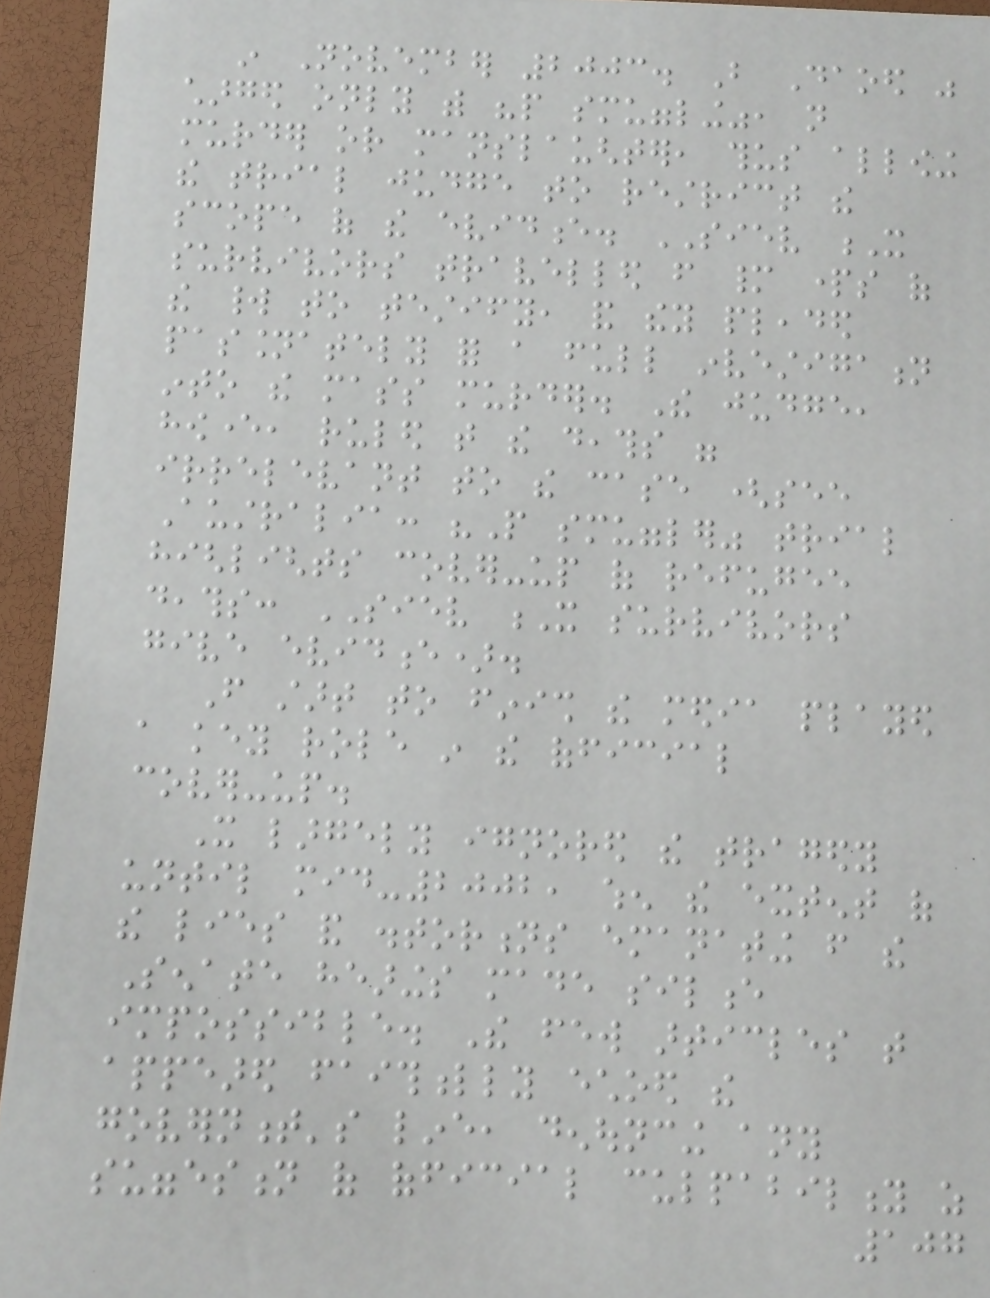in November 2003. But Daoed was
charged only with "people smuggling", not
murder or manslaughter, thus allowing
the trial judge to restrict the
scope of the evidence. SIEV X
survivors travelled from many parts of
the world to testify, and they pleaded
passionately for a full investigation
into the mass murder. The judge,
however, ruled that the deaths were
irrelevant to the case (see
Australia: "People smuggler" trial
highlights cover-up of refugee
deaths: SIEV X survivors
give evidence).
From start to finish the media played
a key role in the official
cover-up.
It largely ignored the tragedy
until mid-2002, when the extent of
the lies and distortions emanating from the
Senate hearings made silence
impossible. The few articles that
appeared faithfully echoed the
government's line, denouncing any
suggestion of official culpability as
107
